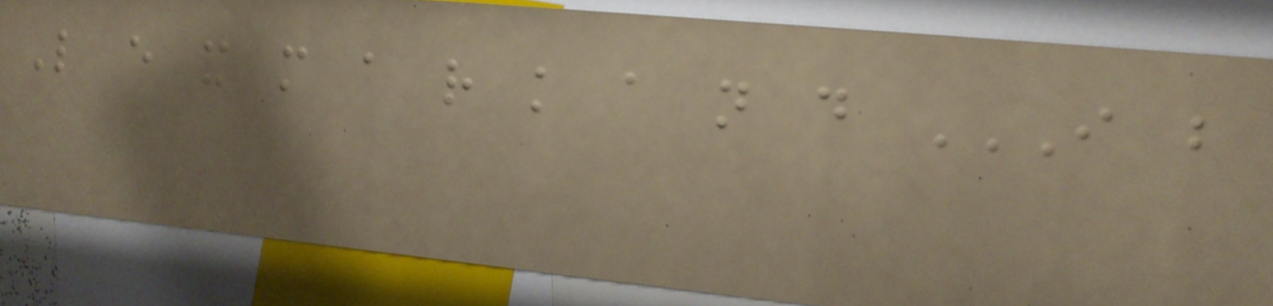L e x m a r k a n d I B
